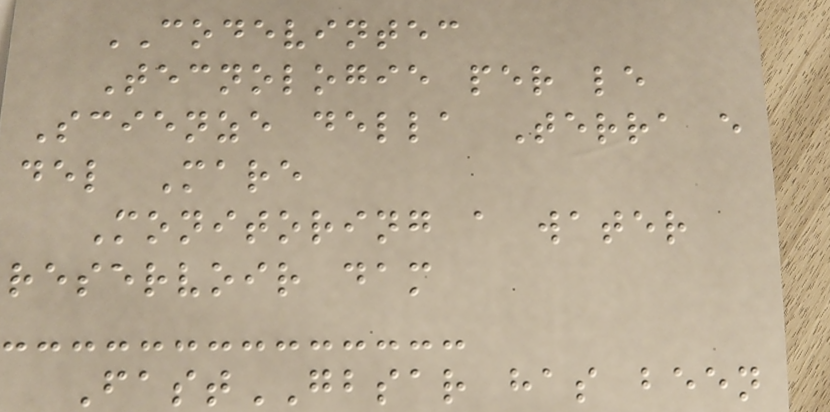CODEVINTEC
Tecnologie per le
Scienze della Terra e
del Mare
Monitoring a water
reservoir dam
FastGBSAR has been
